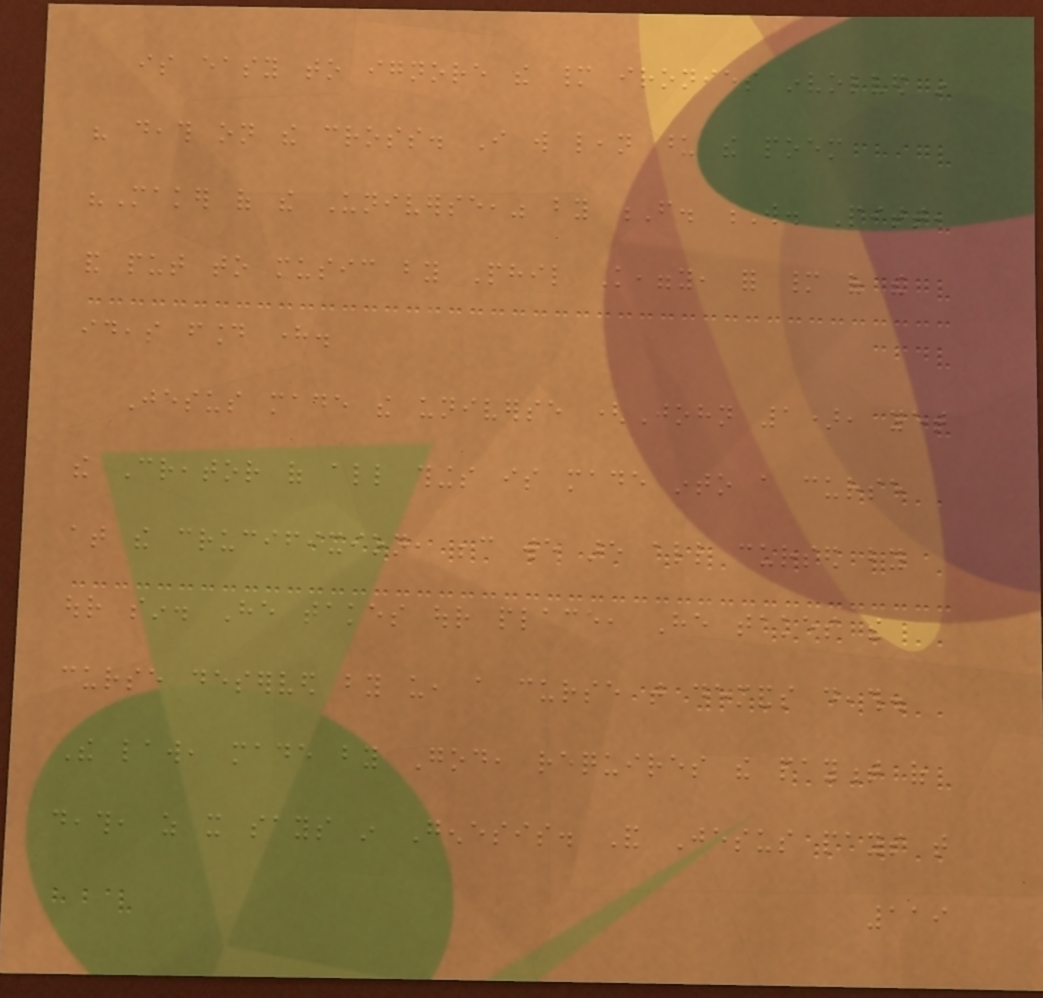is easy to ignore the many ironies involved in
his death on the cross. I will lean upon the poem
"Maker of the Universe," by F. W. Pitt,
and put to music by Phil Keaggy, for many of the
ideas found here.
Jesus made the universe (John 1), yet
the Creator of all things is made into a curse
at the crucifixion, because we are all cursed by
our sin. He takes our place, He takes the
curse deserved by us, a curse that demands death.
The law, made by God, requires the payment of
death, as it says in Genesis. And Jesus pays that
119
